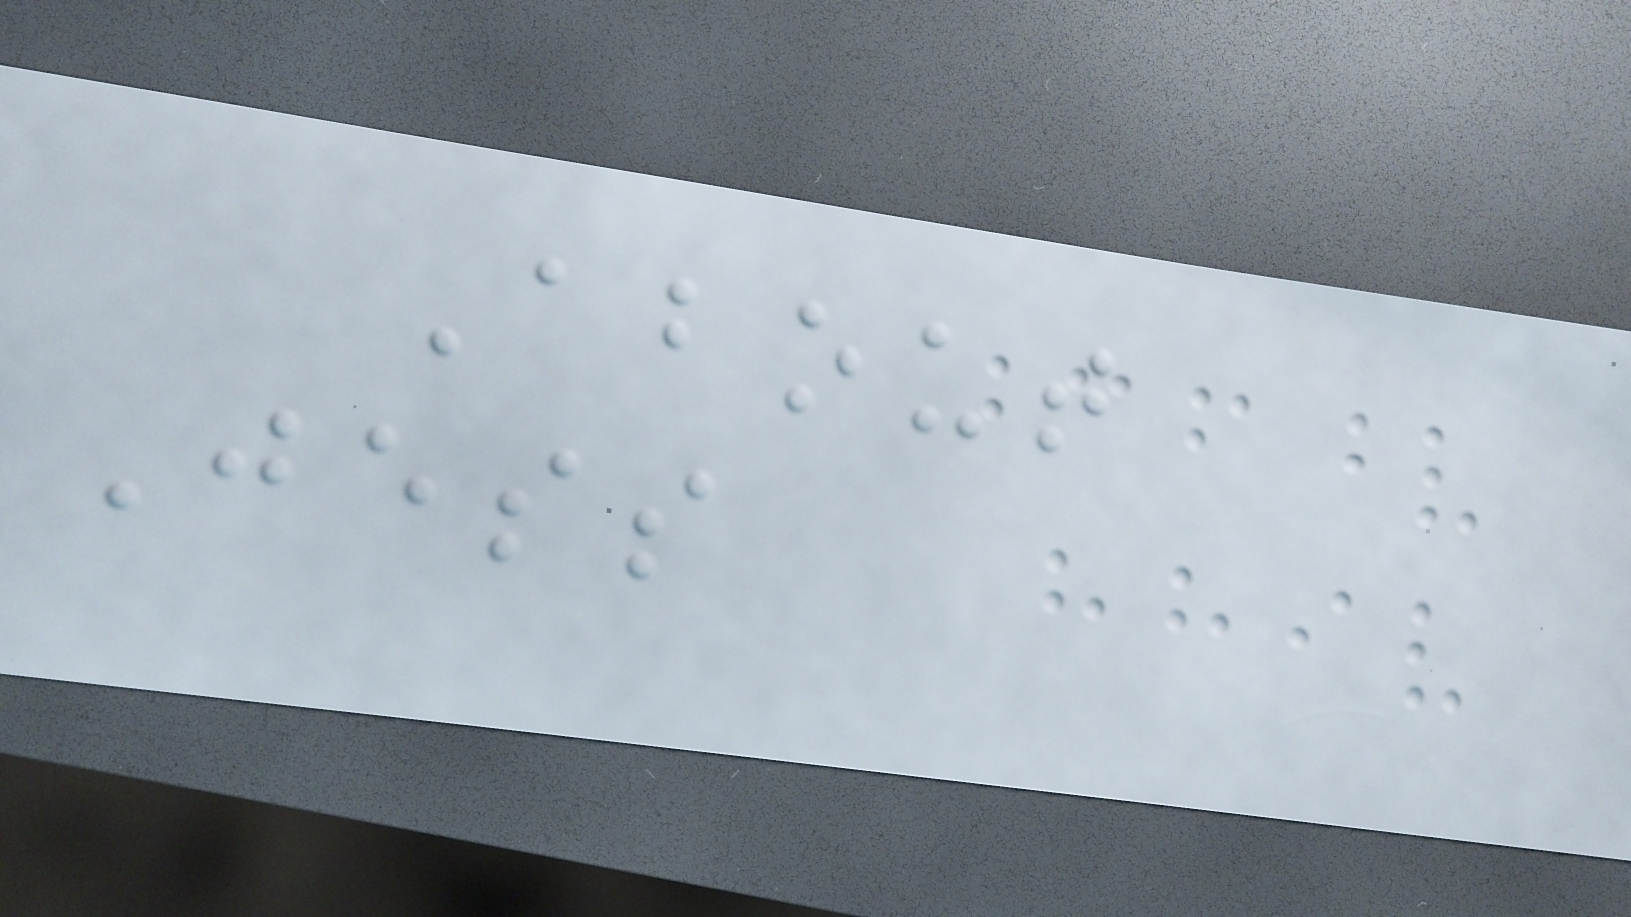About
Jess
